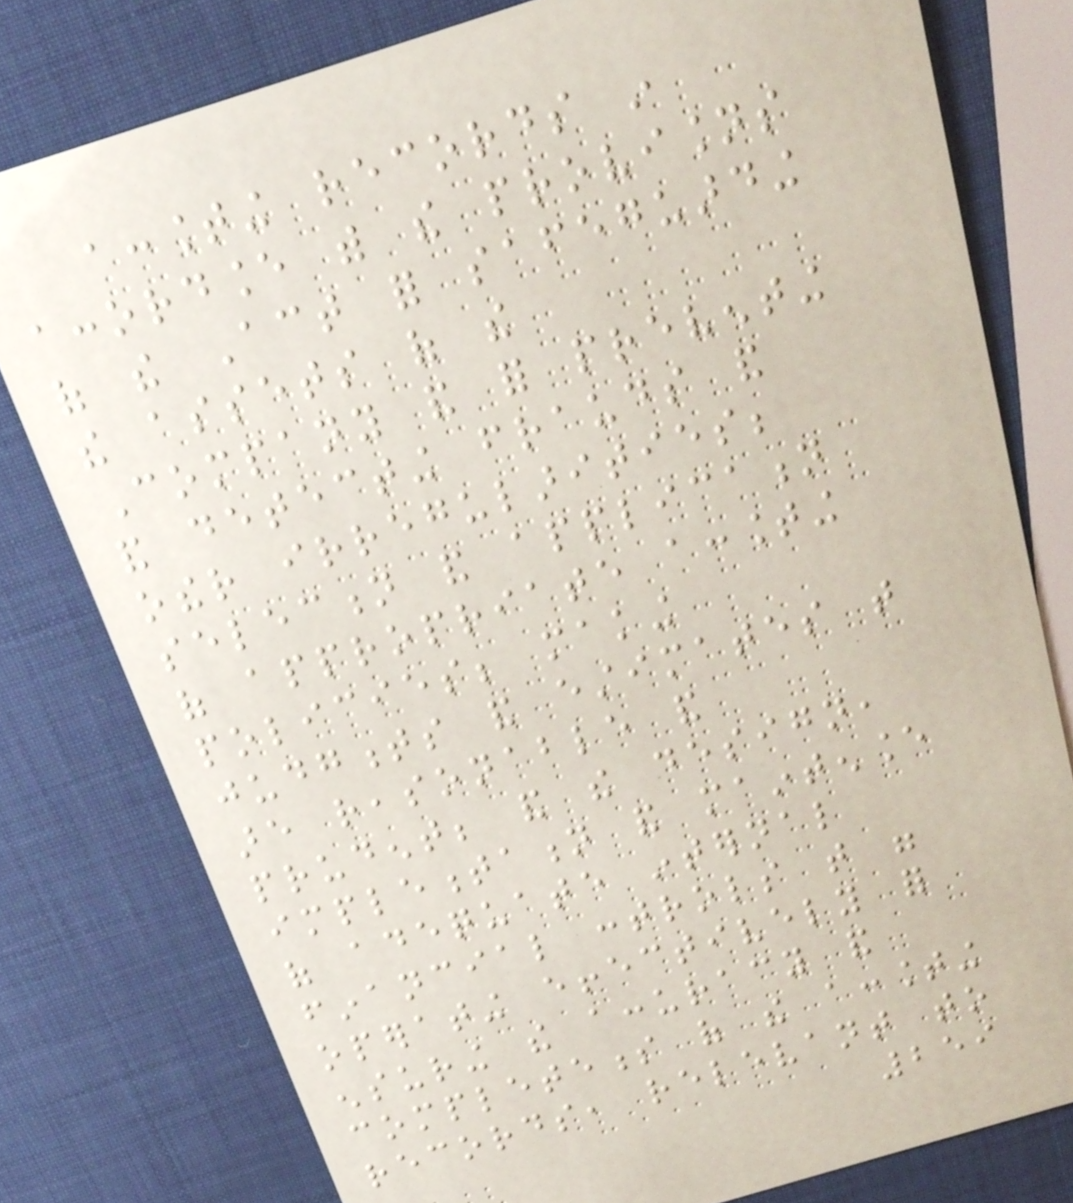accounting records in
accordance with the provisions
of the Act for safeguarding
the assets of the
Company and for preventing
and detecting frauds and
other irregularities;
selection and application
of appropriate accounting
policies; making
judgments and estimates that
are reasonable and
prudent; and the design,
implementation and maintenance
of adequate internal
financial controls that were
operating effectively for
ensuring the accuracy and
completeness of the accounting
records, relevant to
259
